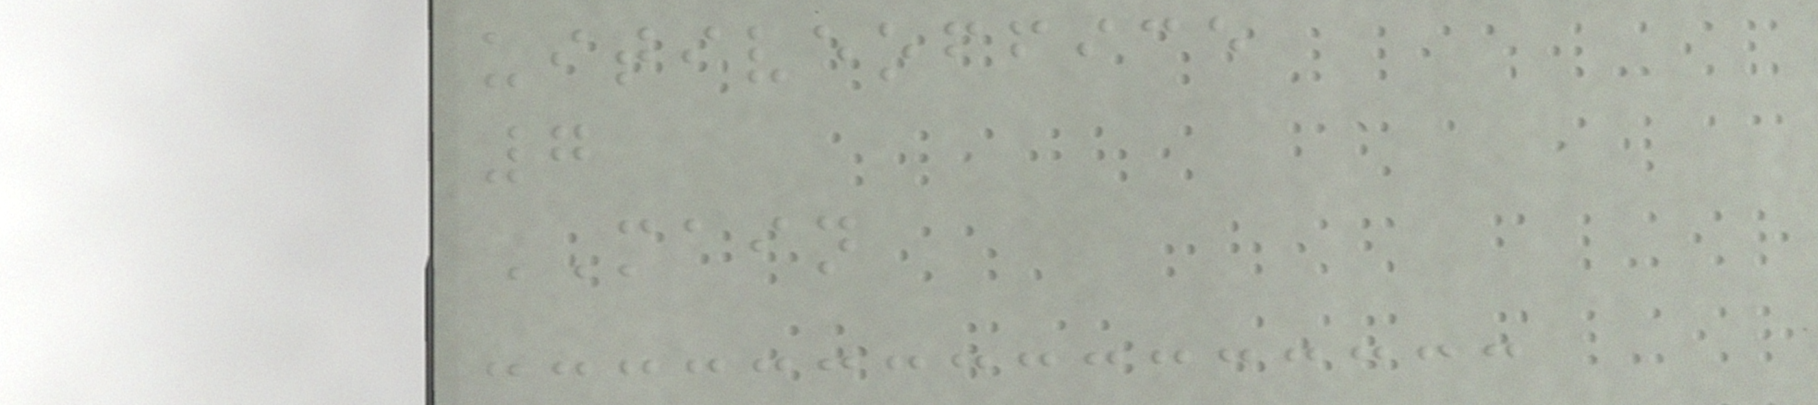uitiveoffice
7
MAIN
